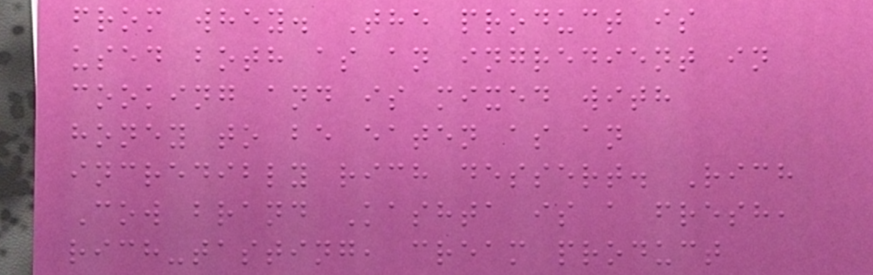from whey. The product is
used both as an ingredient in
cooking and is mixed with
honey to be eaten as an
incredibly rich dessert. Rich
Cow brand Kashta is a fresh,
rich-tasting, cream product
